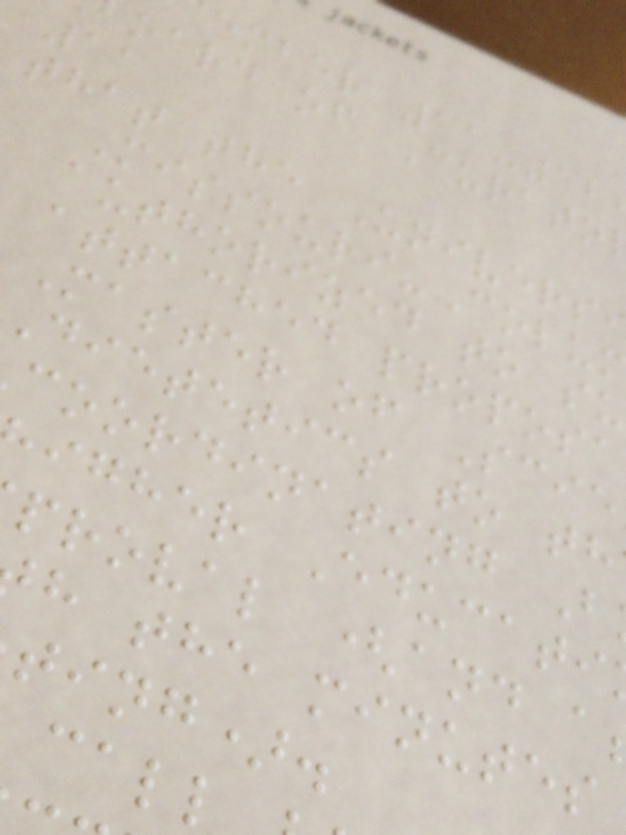ember 11-12
oard of Curato
11
that the Univers
Missouri-Colu
authorized to su
attached proposa
Master of Scie
dietetics to th
coordinating B
igher Educati
proval (and a
h the minutes
ting).
